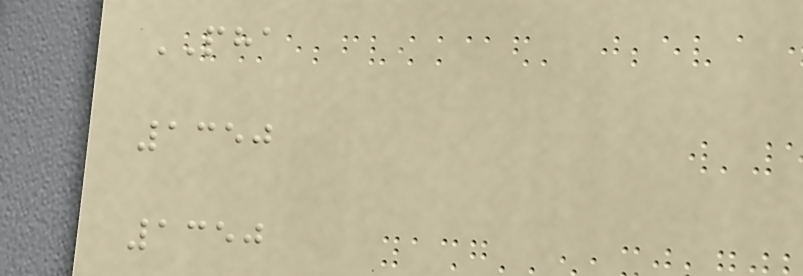PHA
1350
1350
